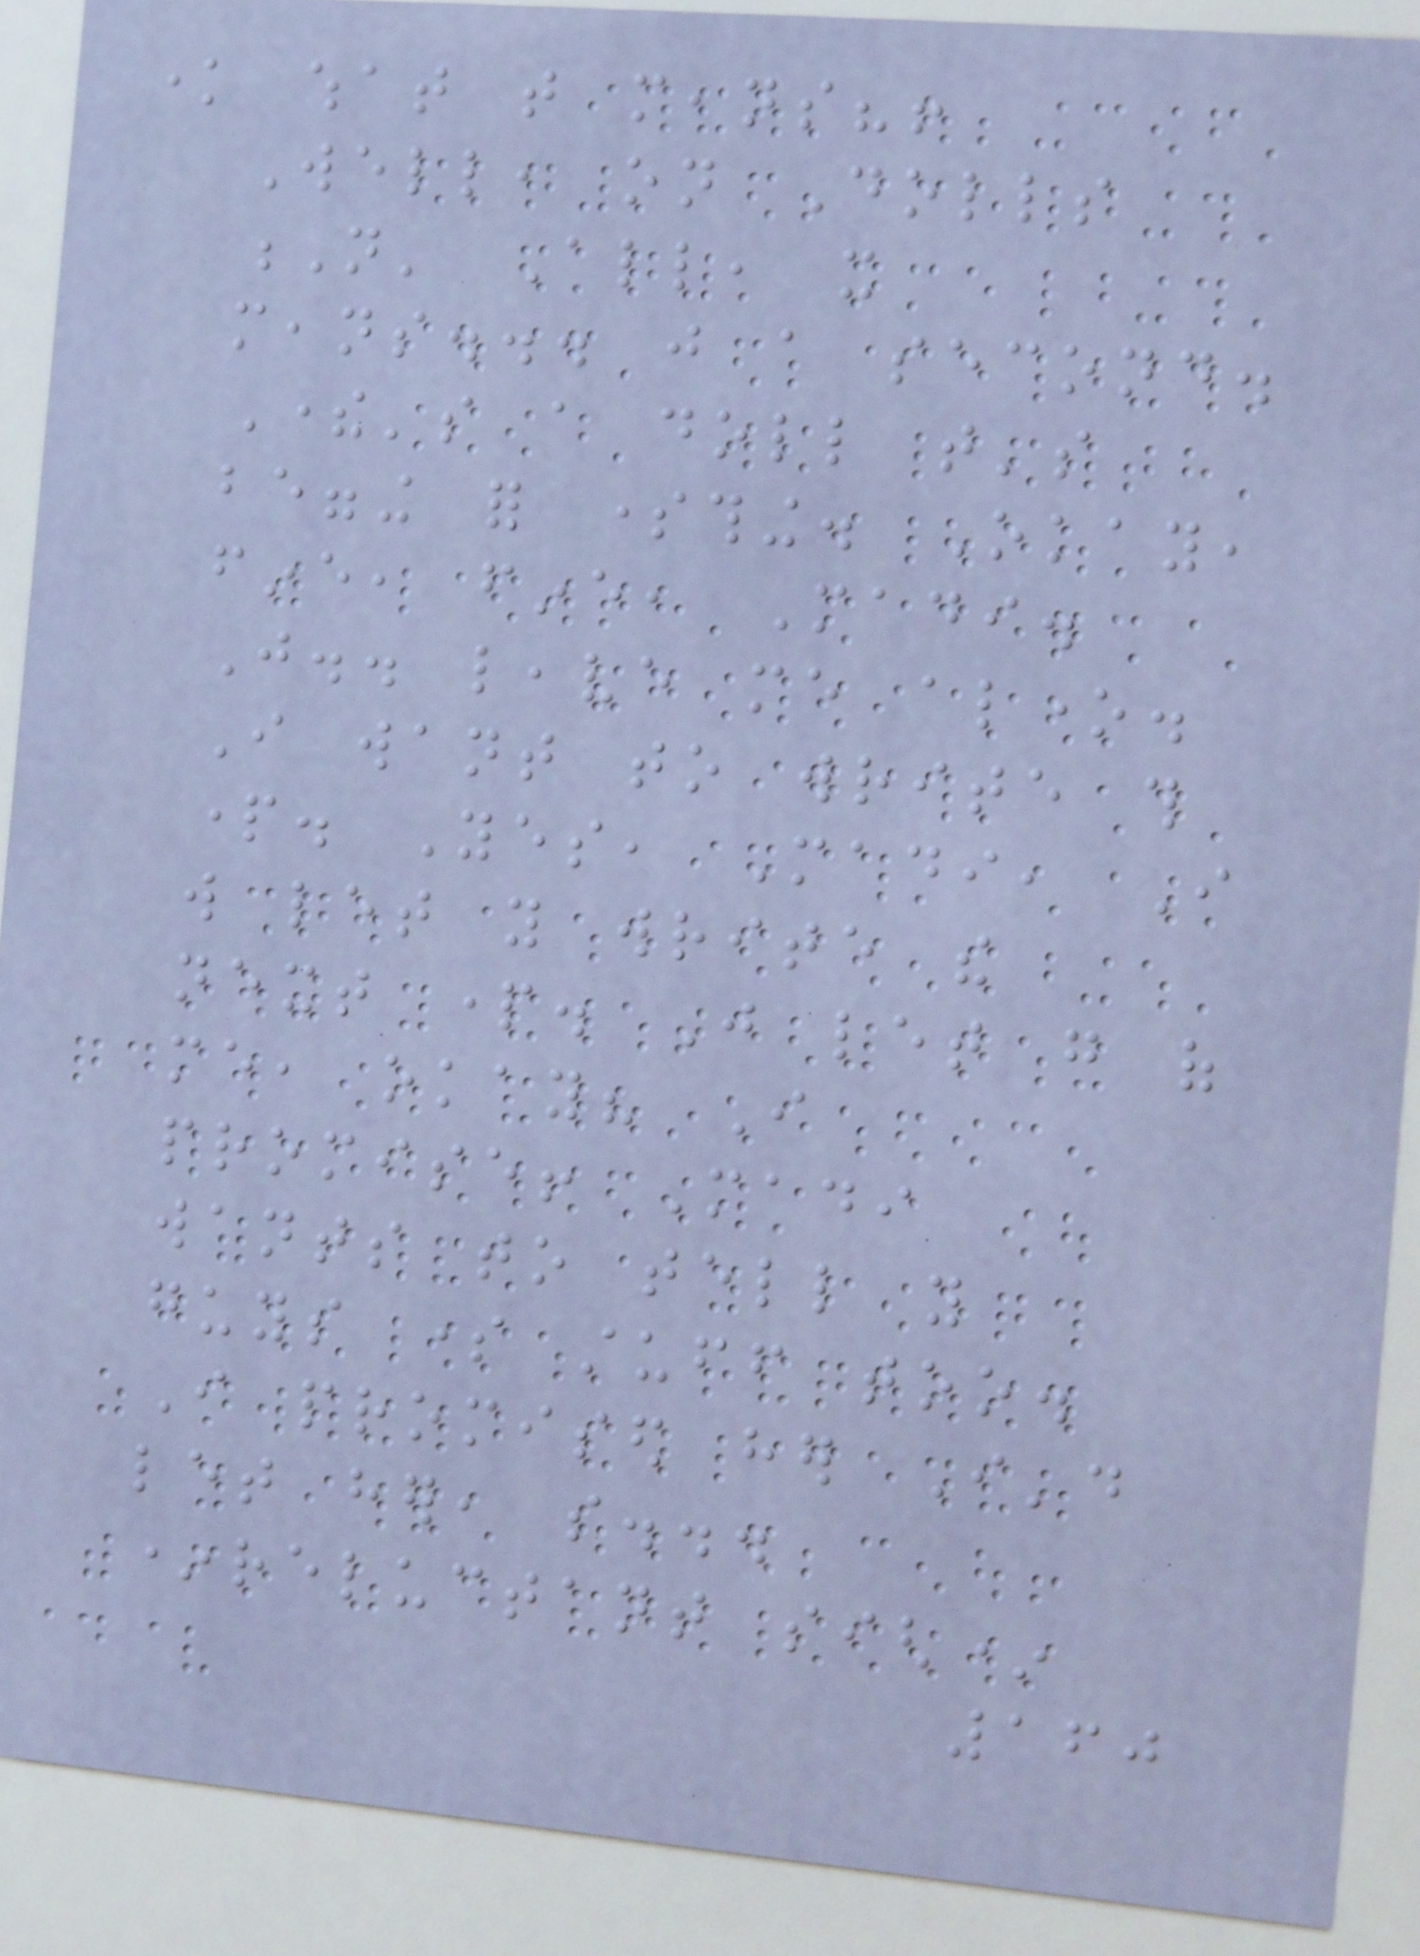know what that means?!
Well, on Dolls
N' All, it
means... just a second.
There's a doll that's
begging for something. Okay,
fine, fine, Madi.
Just.. leave me alone.
I want to write this
part. Yes, Madi, I
will let you write the
next part. Just let go of
me, okay? I
promise! Madi
wants to tell you
guys some stuff too.
I promised her I'd
let her, so...
*reluctant sigh*
160
